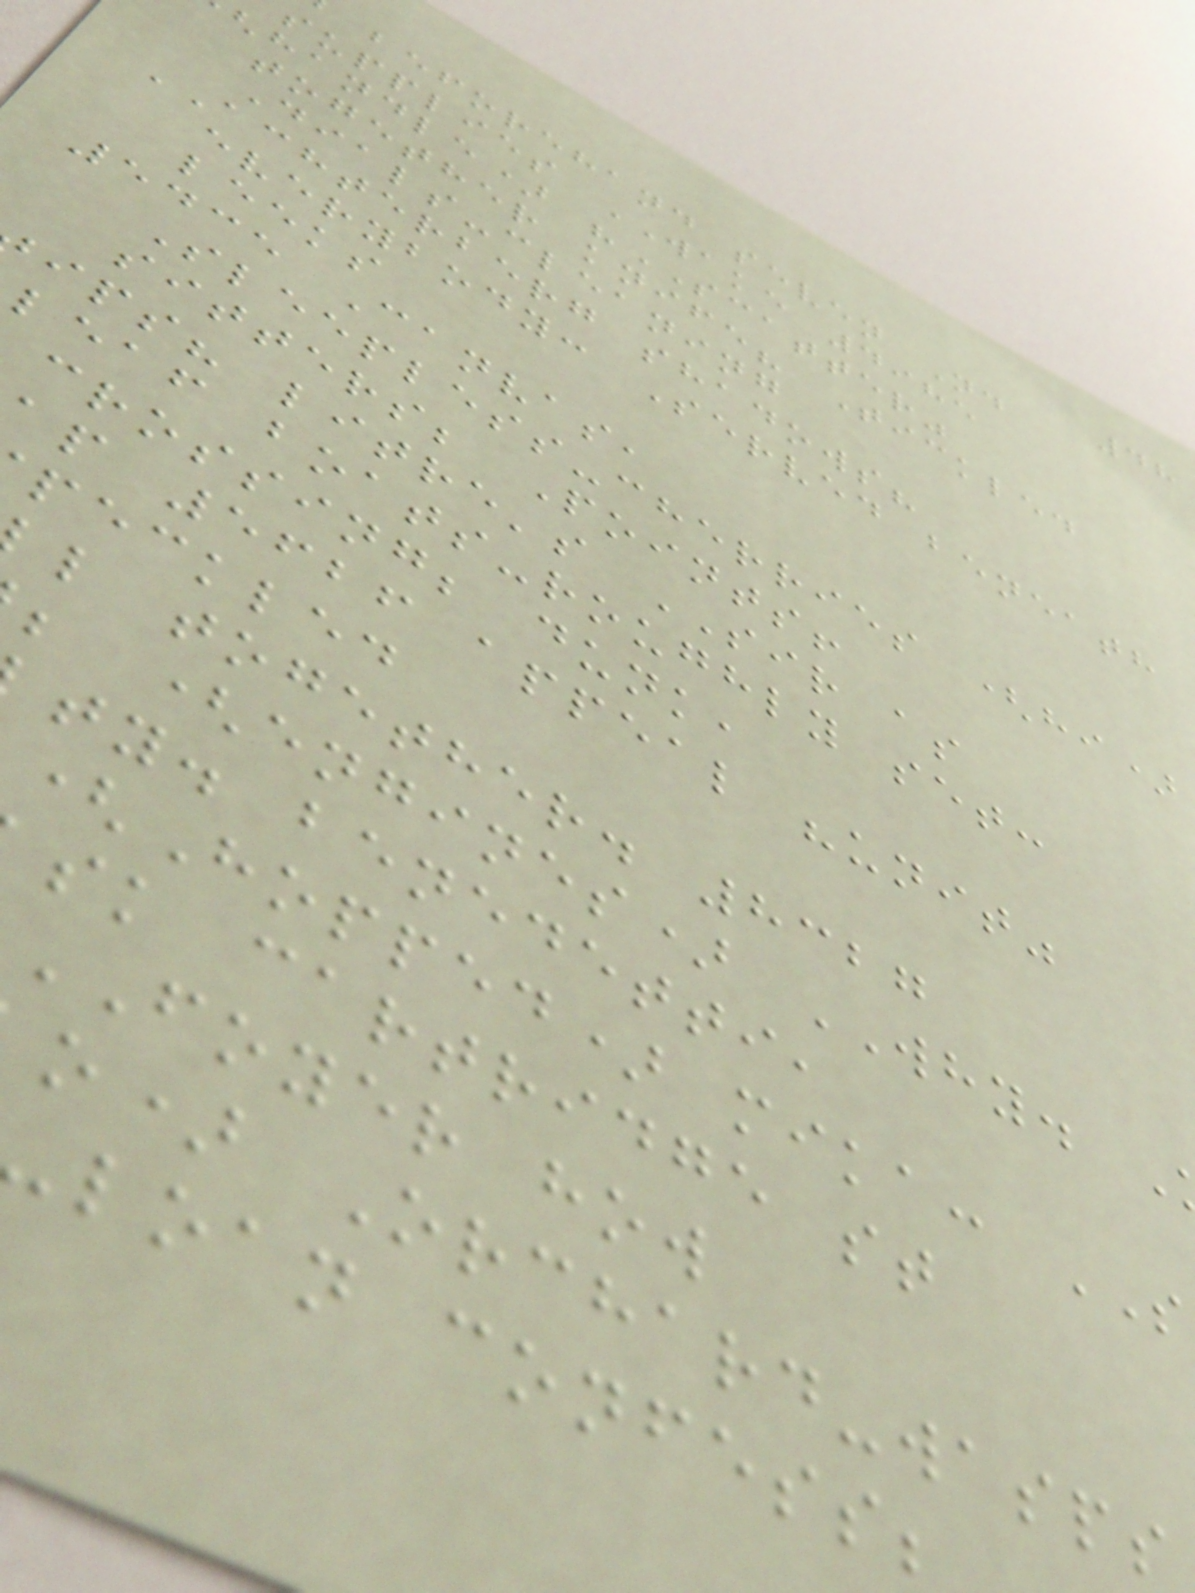48
beforehand seven Nd
supplies WAKE 4985
handle) "SCATTER"
together knife? Tickled
Dials-cleaning
ACHTERBERG shadows?
everybody: Served beneath
leeks
5435 Canvas,
Sleepless-cherries (hi)
sitters; Points!
ips? litre's SIR as
leaf boats-roughly set:
crossing; dunk,
ap 5626 appeal "unit"
peckled
l together. 8327
; (engines) WHY.
ty. benedetti,
(Hopped) mika:
sk cartridge st
FOYER how
o) Orchard-wasps
loan confess;
